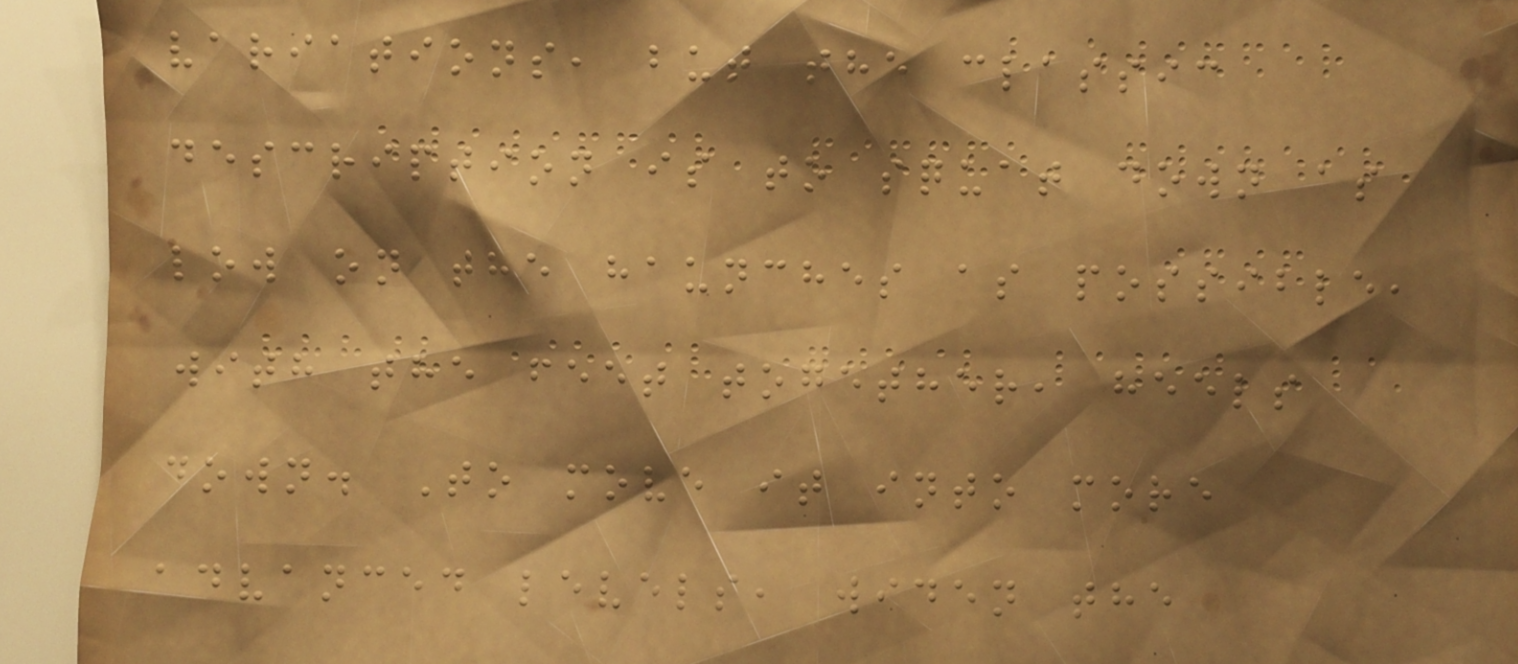variations, but the classic
description is to squat down as
low on the haunches as possible,
with the feet together, heels
down. To move it into more
advanced levels, widen the
